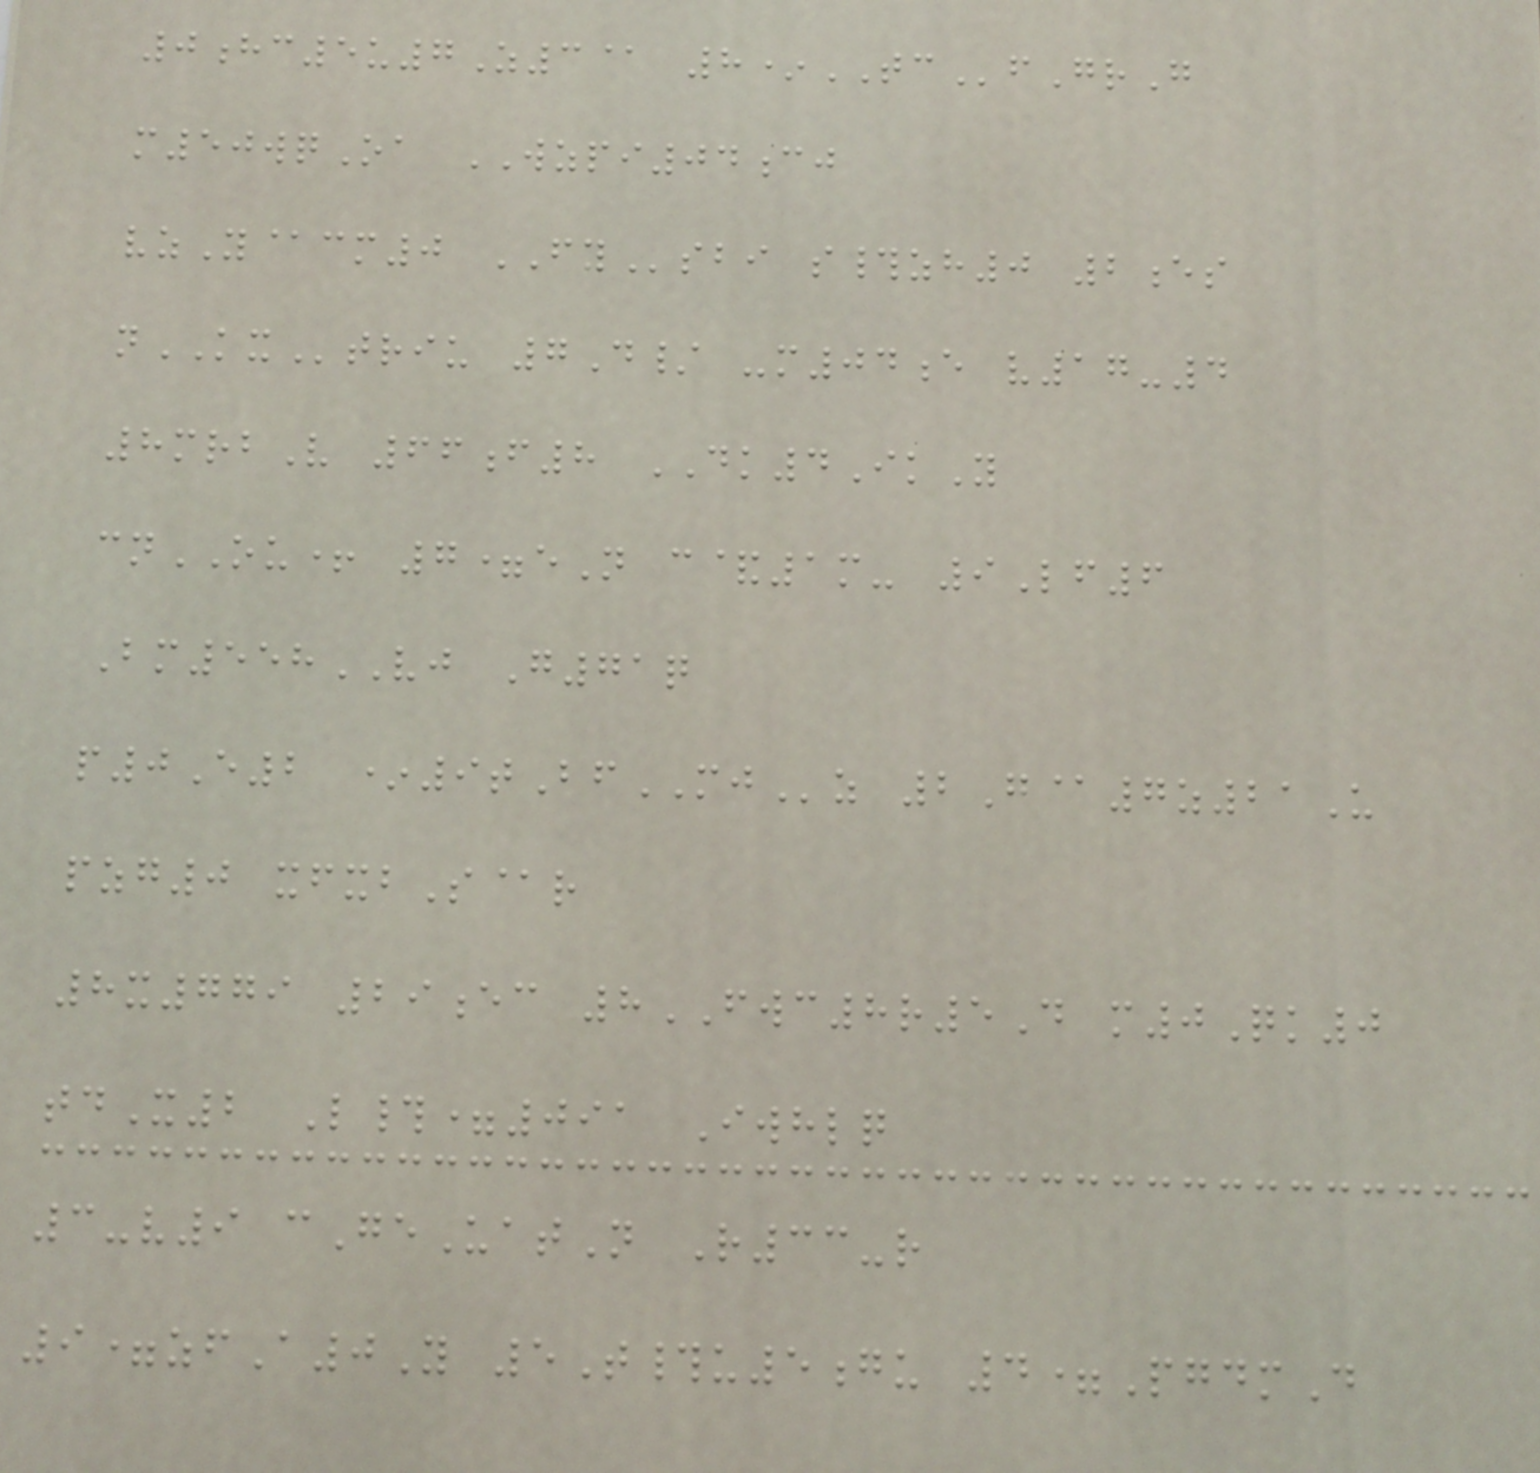0hc5u7Z3@ 8*TCfGrG
m50wqOa WZPI04cj
vzY@cm0 FYsbi s#zh0 2es
nKXtriu 7D/ -m04e v17-4
8mrbV 66f8 DK4IkY
cnOU+ 7=eN c&1m- 9Lf6
Bm558VJ G71q
p0E2 *9tBfMJz 2G@7z21U
pzg0 xfxbS@r
8x779 29ec 8FWC8r5D m0Qk0
tdX2 L#=091 Iwhlq
3-v9 cGeUatN R33-r
9=zfA0Y 5T#u5gu 4=PgdmD
